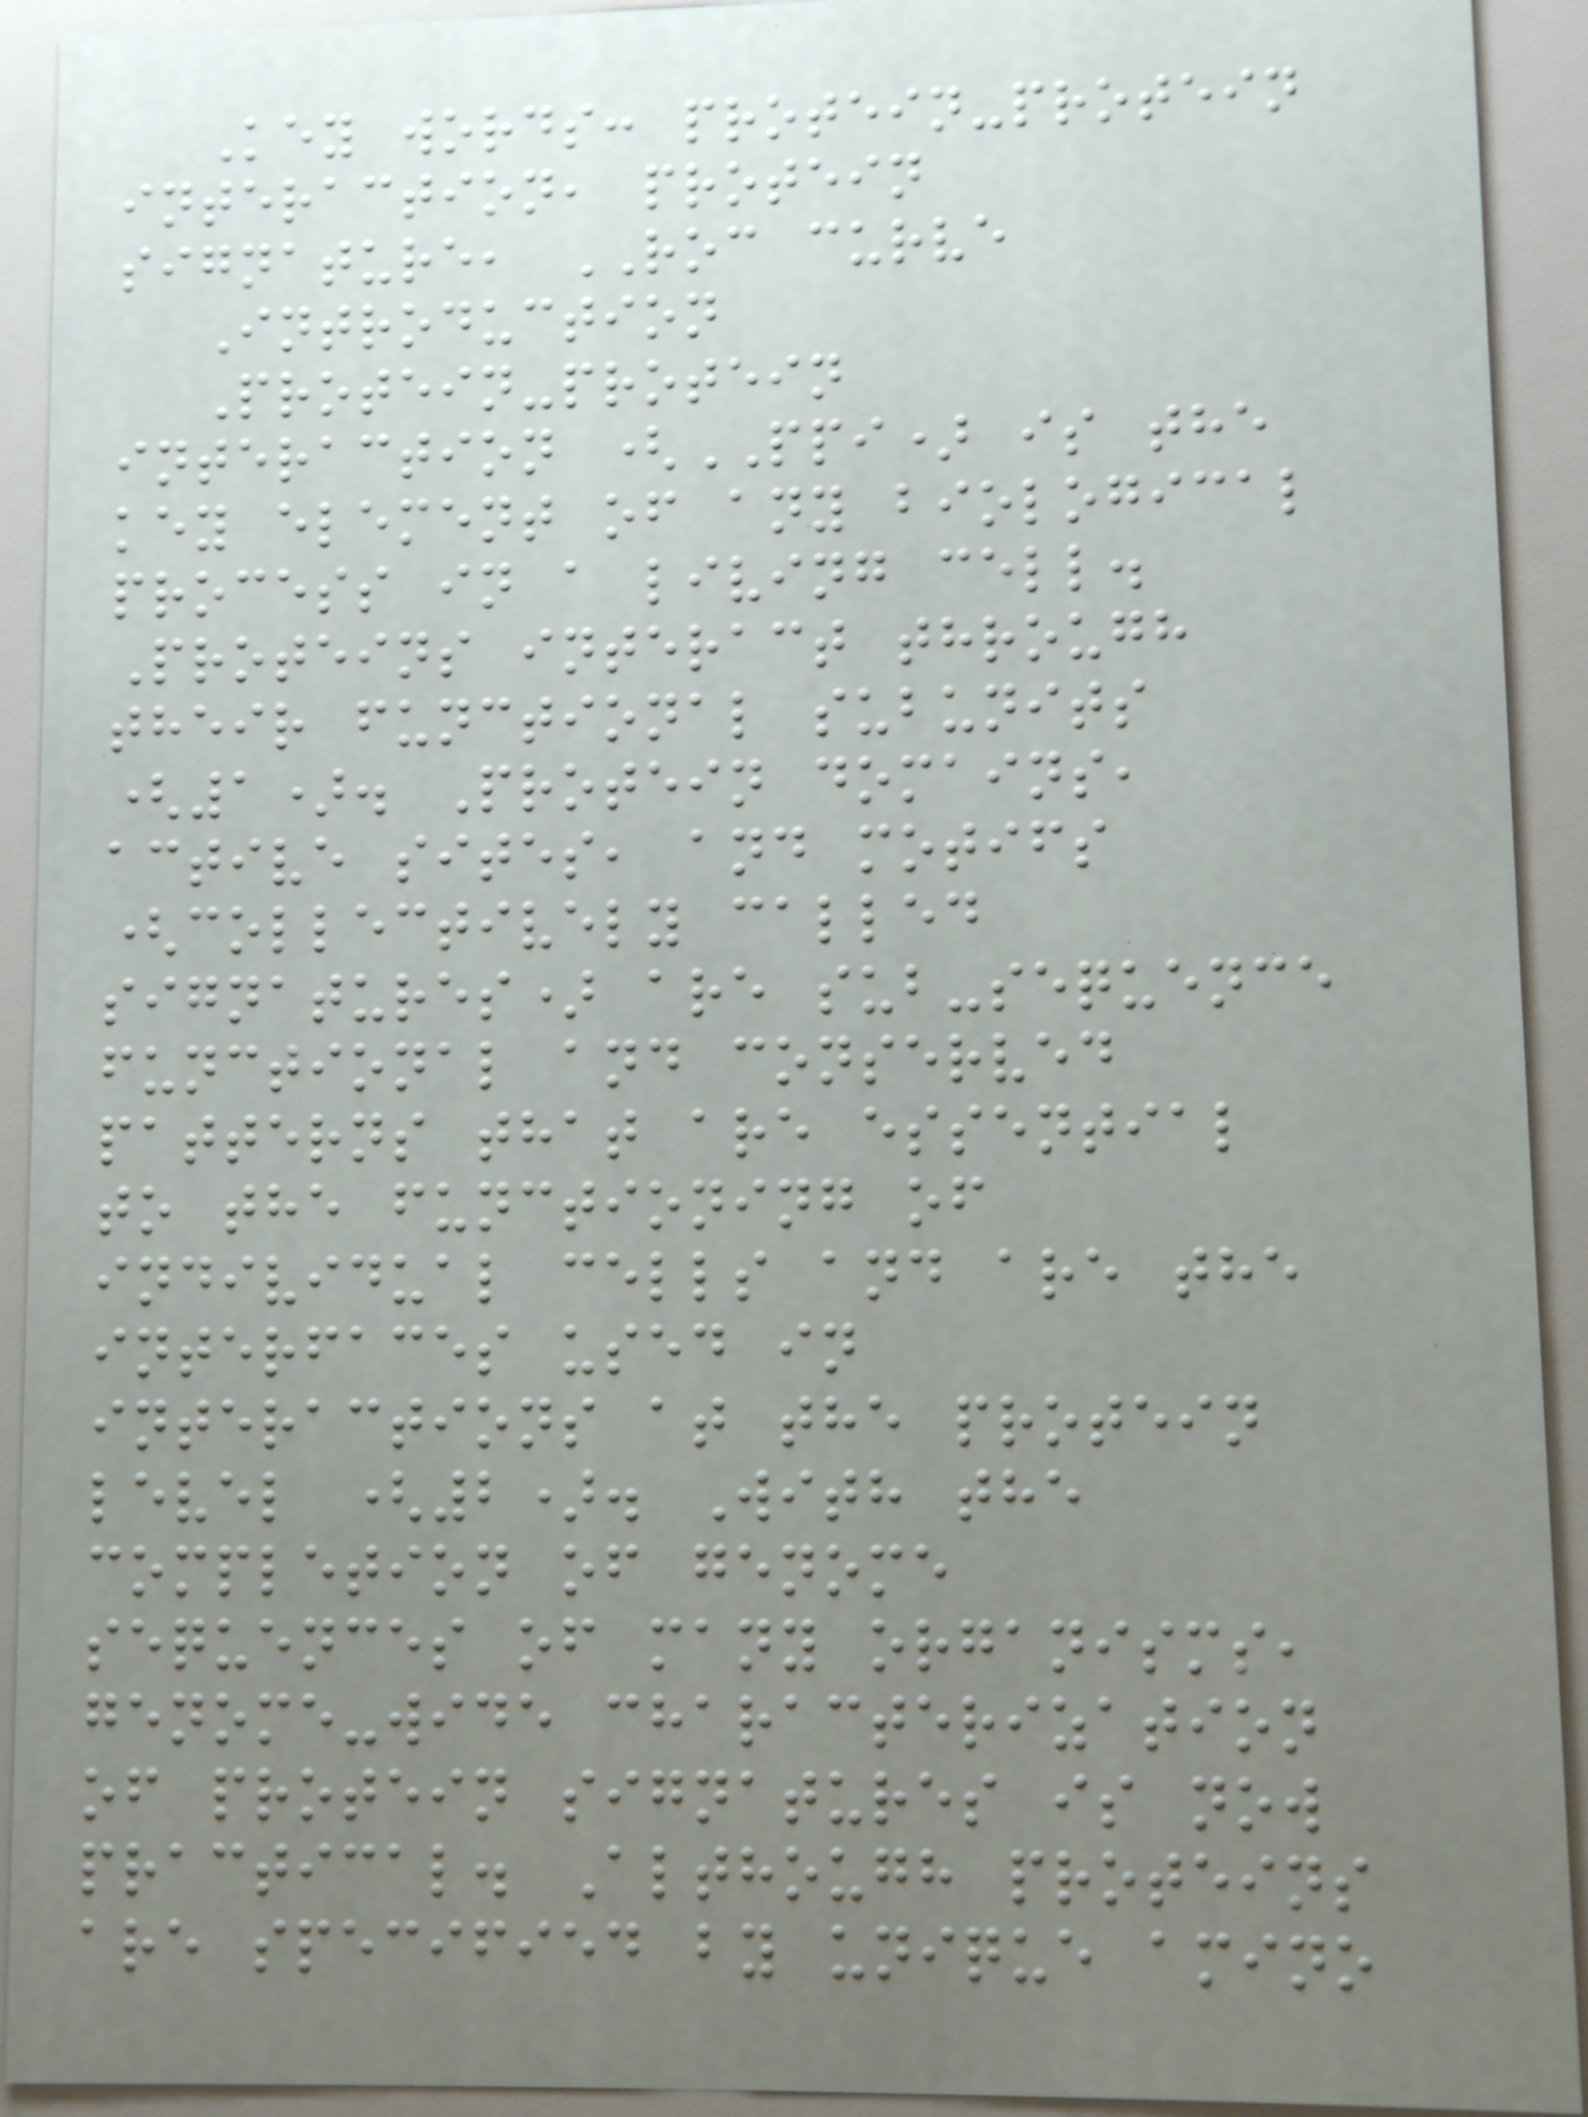Key words: protein-protein
interaction, protein
signature, ROC curve
Introduction
Protein-protein
interaction (PPI) is the
key element of any biological
process in a living cell.
Proteins interact through
their functional subunits
(1). Protein domains,
active sites, and motifs
(collectively called
signatures) are sub-sequence
functional and conserved
patterns that are essential
to the functioning of
individual cells and are the
interfaces used in
interactions at the protein
level (2). With the
completion of genome
sequences of many organisms,
genome-wide characterization
of protein signatures is now
practical. Although proteins
are specified by unique amino
